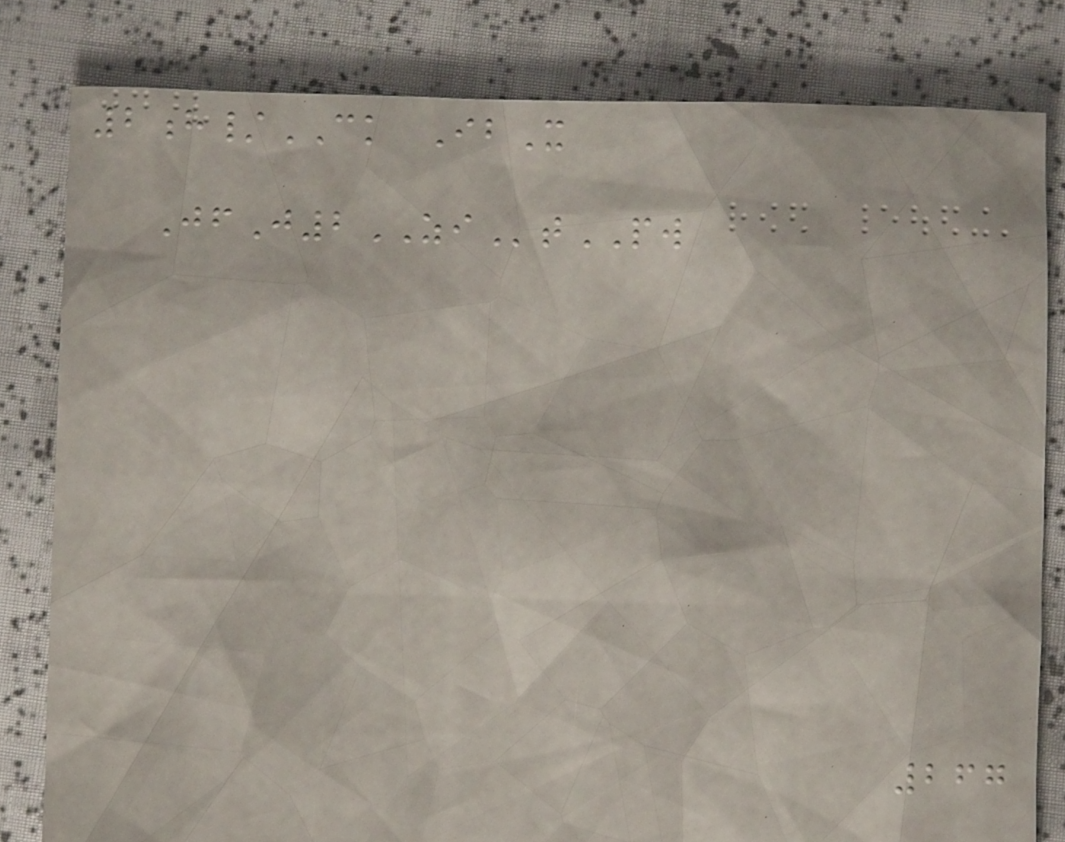2h/CK IbX
JfJ2ZItPW
267
